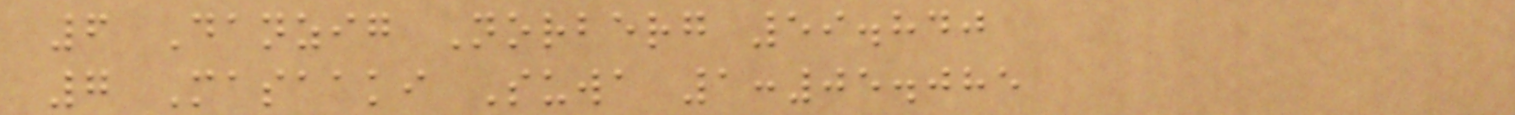6 Danzig Norberg 59.840
7 Masaaki Suwa 1:05.085
